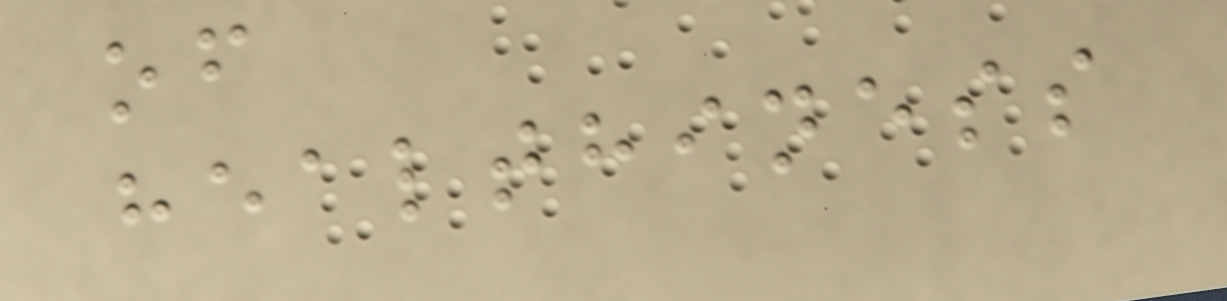of
healthiness
